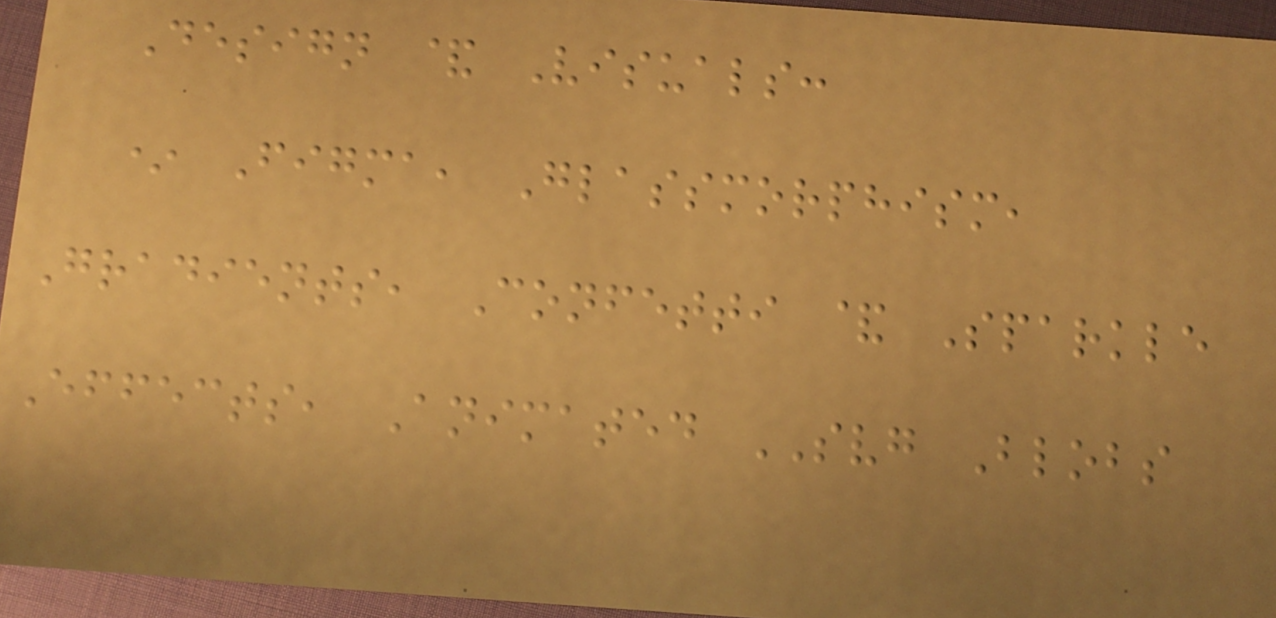Design & Visuals:
* Figma, Glassmorphism,
Gradients, Confetti & Sparkle
Effects, Animated SVG Blobs
